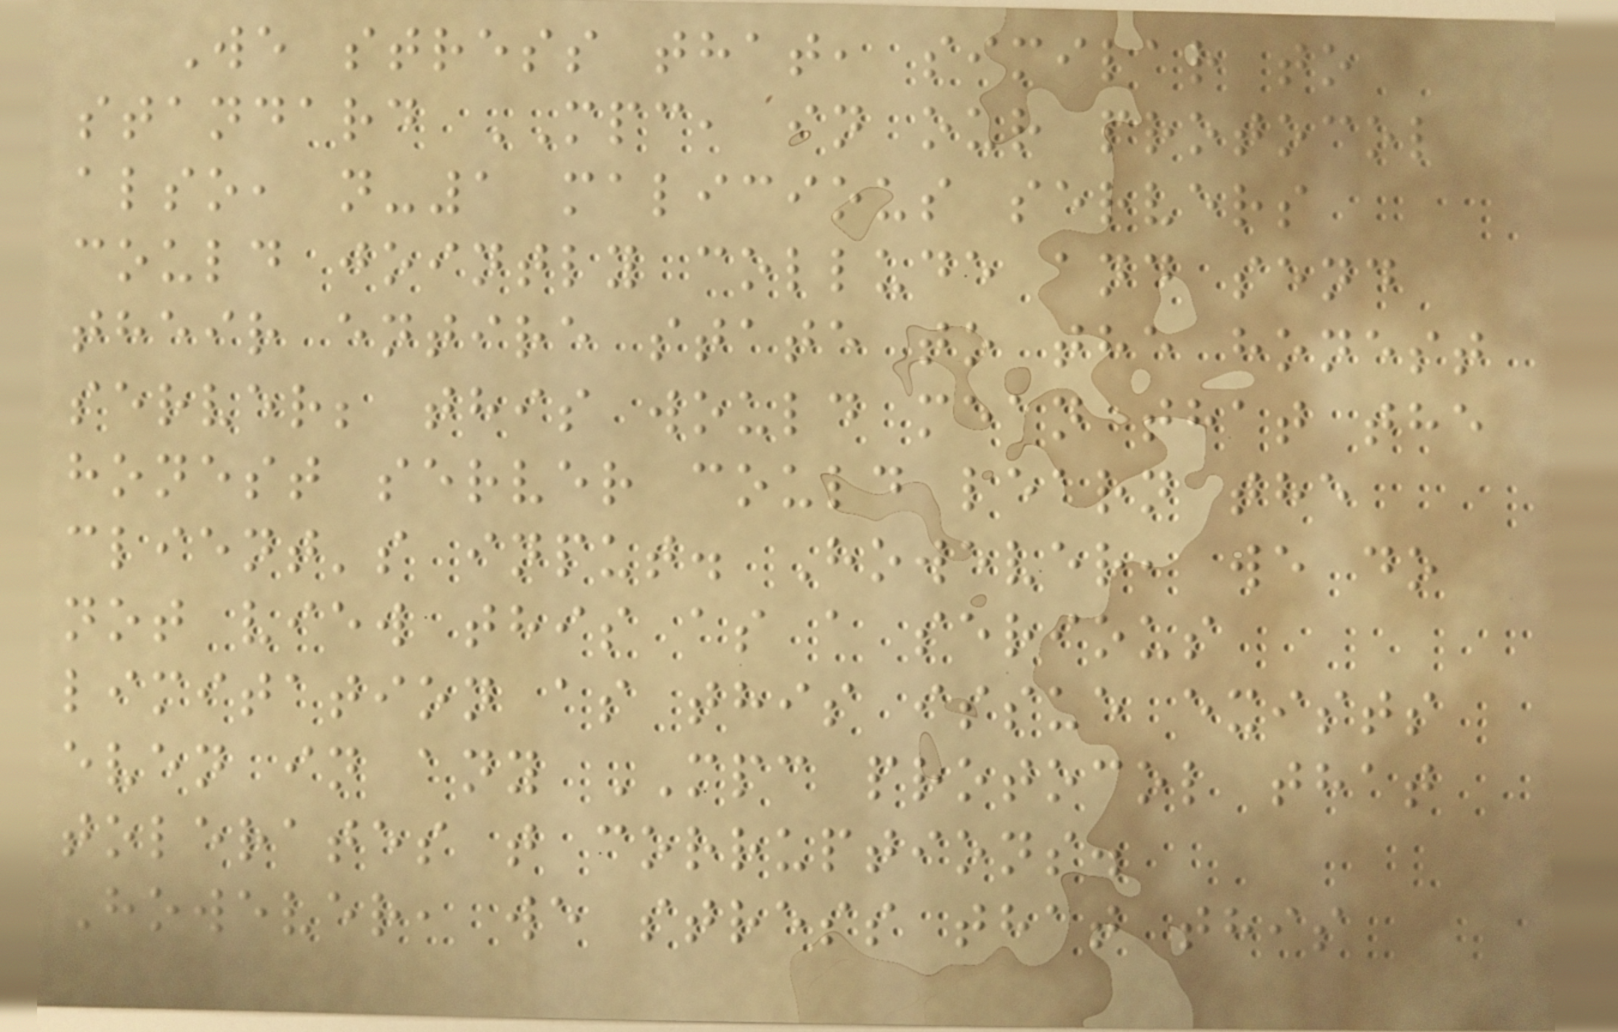We stress that, similar to
standard MPC, in our protocol
also, n-1 malicious servers
could jointly collude and send
their entire state to the honest
server; this would mean that the
honest server could learn the
client's input. However, we do
not view this as a serious
limitation as this issue exists
even in any MPC protocol that
tolerates t corruptions.
However, we stress that this
